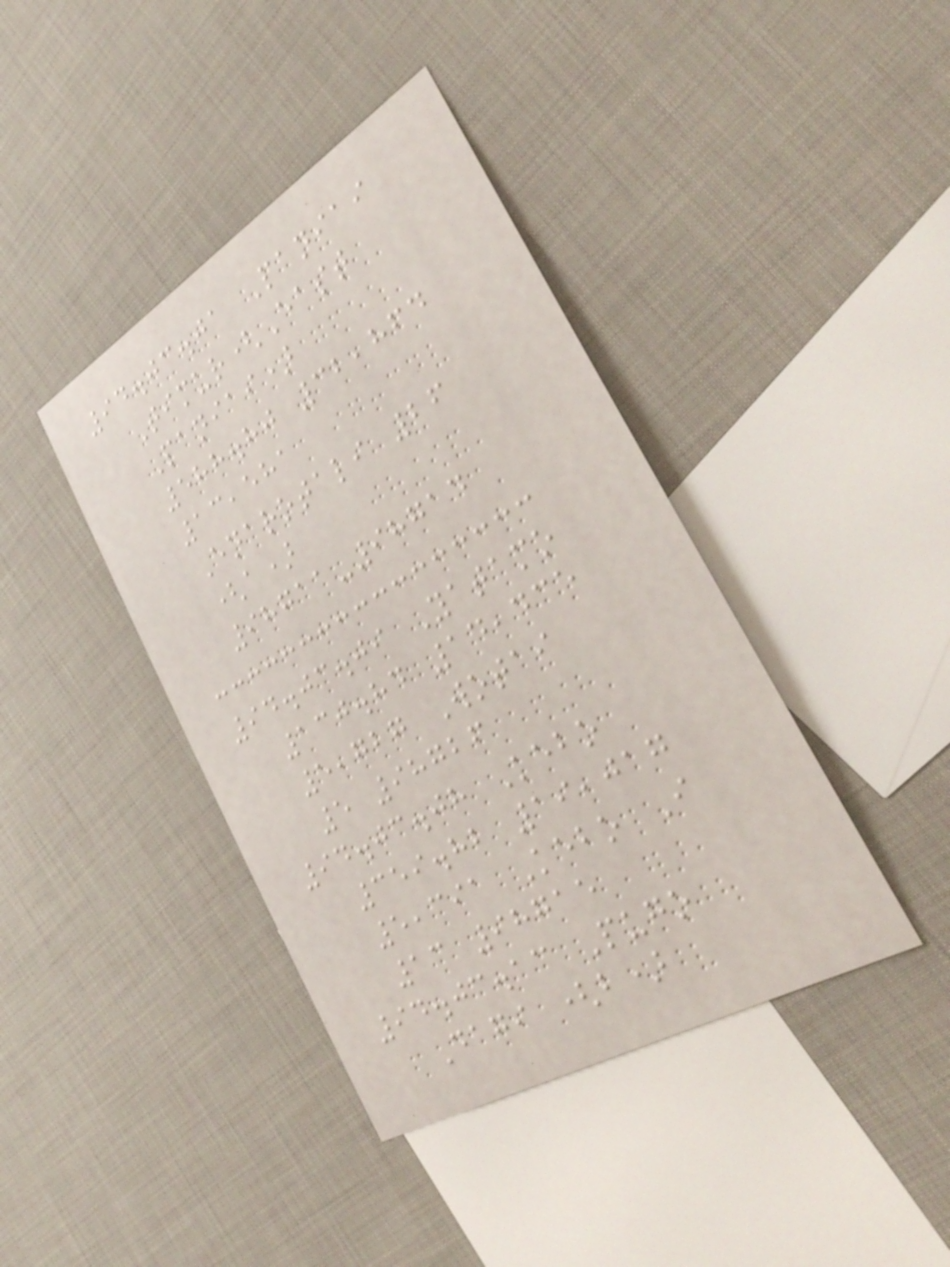94.03.01 Paniai
Timur(East
Paniai)
588.80 32,864
13,581
Enarotali 26
(a)
98711-98714
94.03.09 Yatamo
130.84 14,435
5,727 Wotai
5 98726
94.03.08 Kebo
359.82 19,017
5,391 Kebo I
13 98715
94.03.13 Pugo
Dagi (b)
